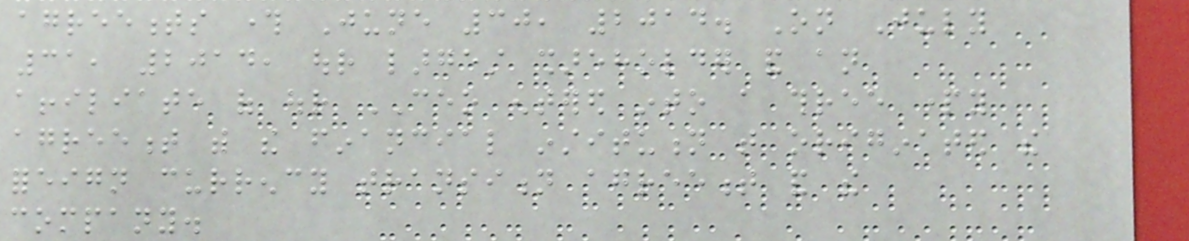agreements through June 30, 2014. On July
31, 2014, our largest shareholder and an
affiliate of our CEO entered into a three party
agreement with the financial institution that originated the
foreign currency transition agreement and the
company.
